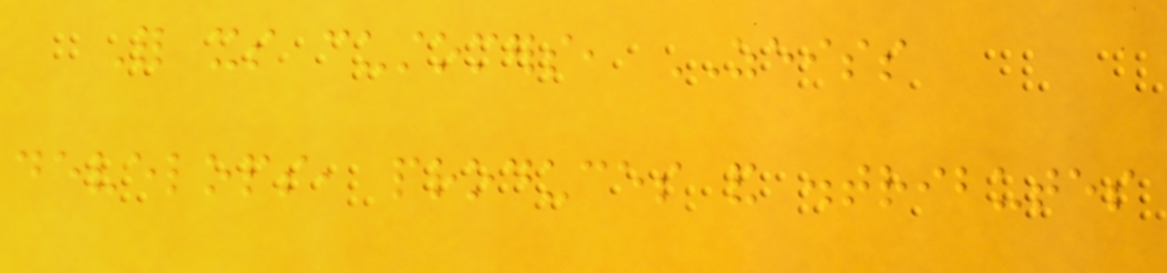For its customers, ZEISS
develops, produces and distributes
